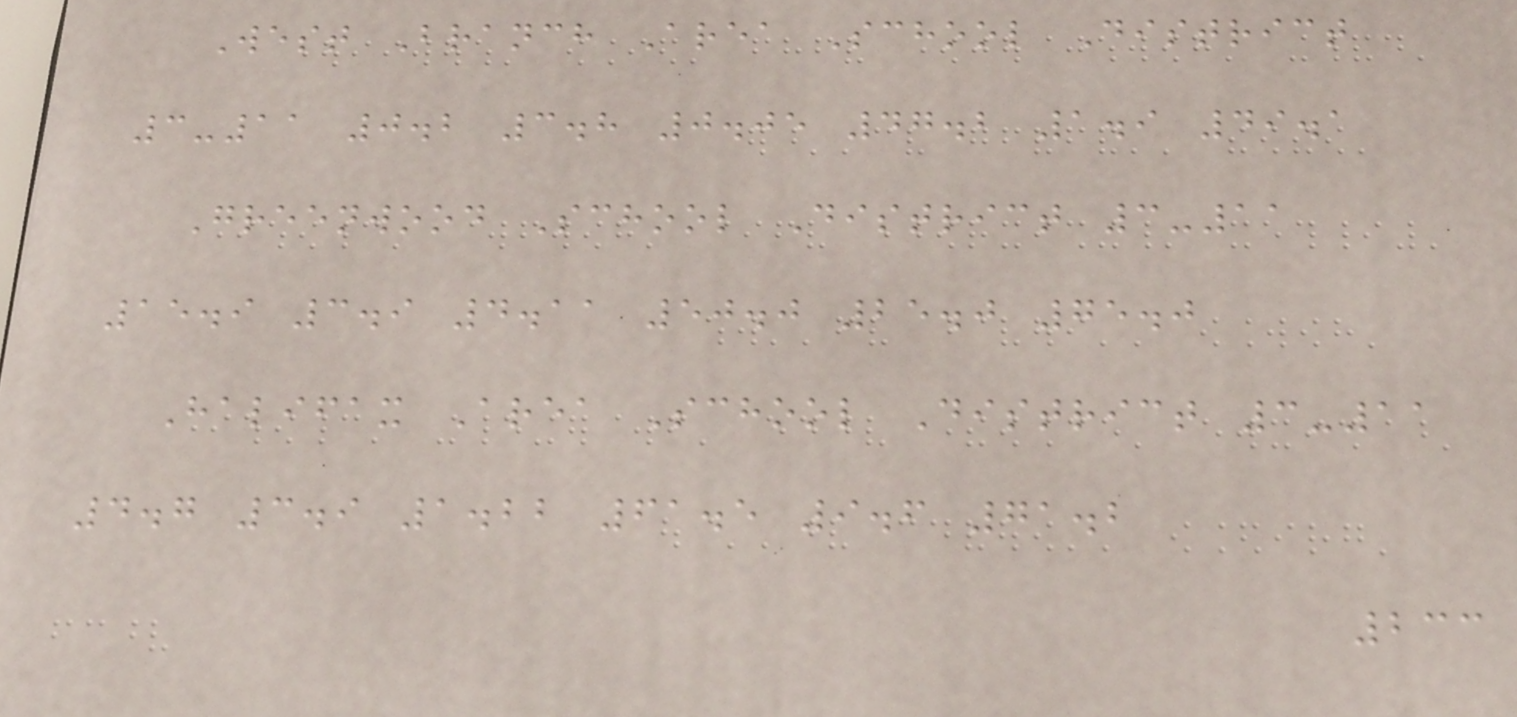West Branch Area School District
3-11 0.2 3.8 0.05 47.2 1.9 49.1
Greenwood School District 3-11
15.9 3.9 4.11 50.0 25.0 75.0
Halifax Area School District 3-11
4.7 3.9 1.22 61.5 9.6 71.2
233
